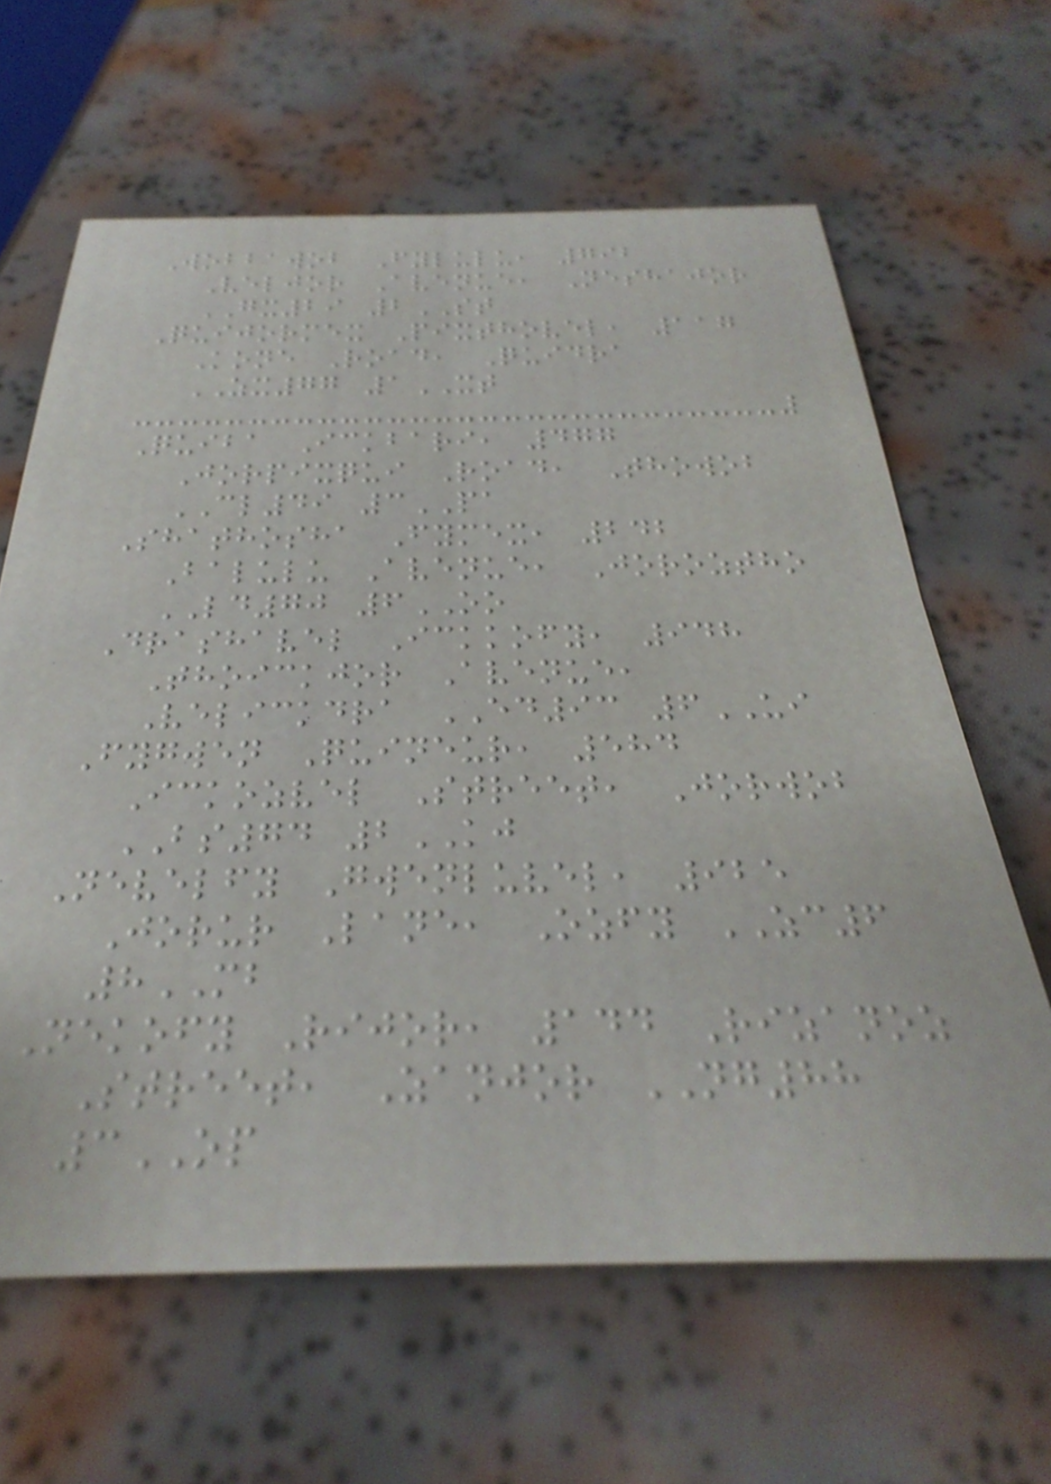Wobbawob Fylulu, 792
Veljor Avenue, Neshajor
GX29 2ST
Quijormex Pixthovel, 117
Kone Road, Quidra
ZX77 1XT
Quiba Ickbari, 477
Jorpixqui Road, Thowob
CL49 3PA
Shathosha Fymex, 242
Balulu Avenue, Joroztho
LD70 6OO
Drashavel Ickkofy, 948
Thoickjor Avenue,
Velickdra ED93 6UI
Fygwen Quineur, 584
Ickozvel Street, Jorwob
BS74 2KJ
Nevelfy Gwenluvel, 925
Jorur Lane, Ozfy ZC6
8MB
Nekofy Rijor, 144 Rizanoz
Street, Zanjor NG88
3OP
